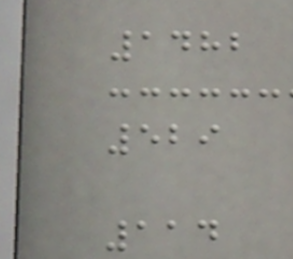1482
529
114
